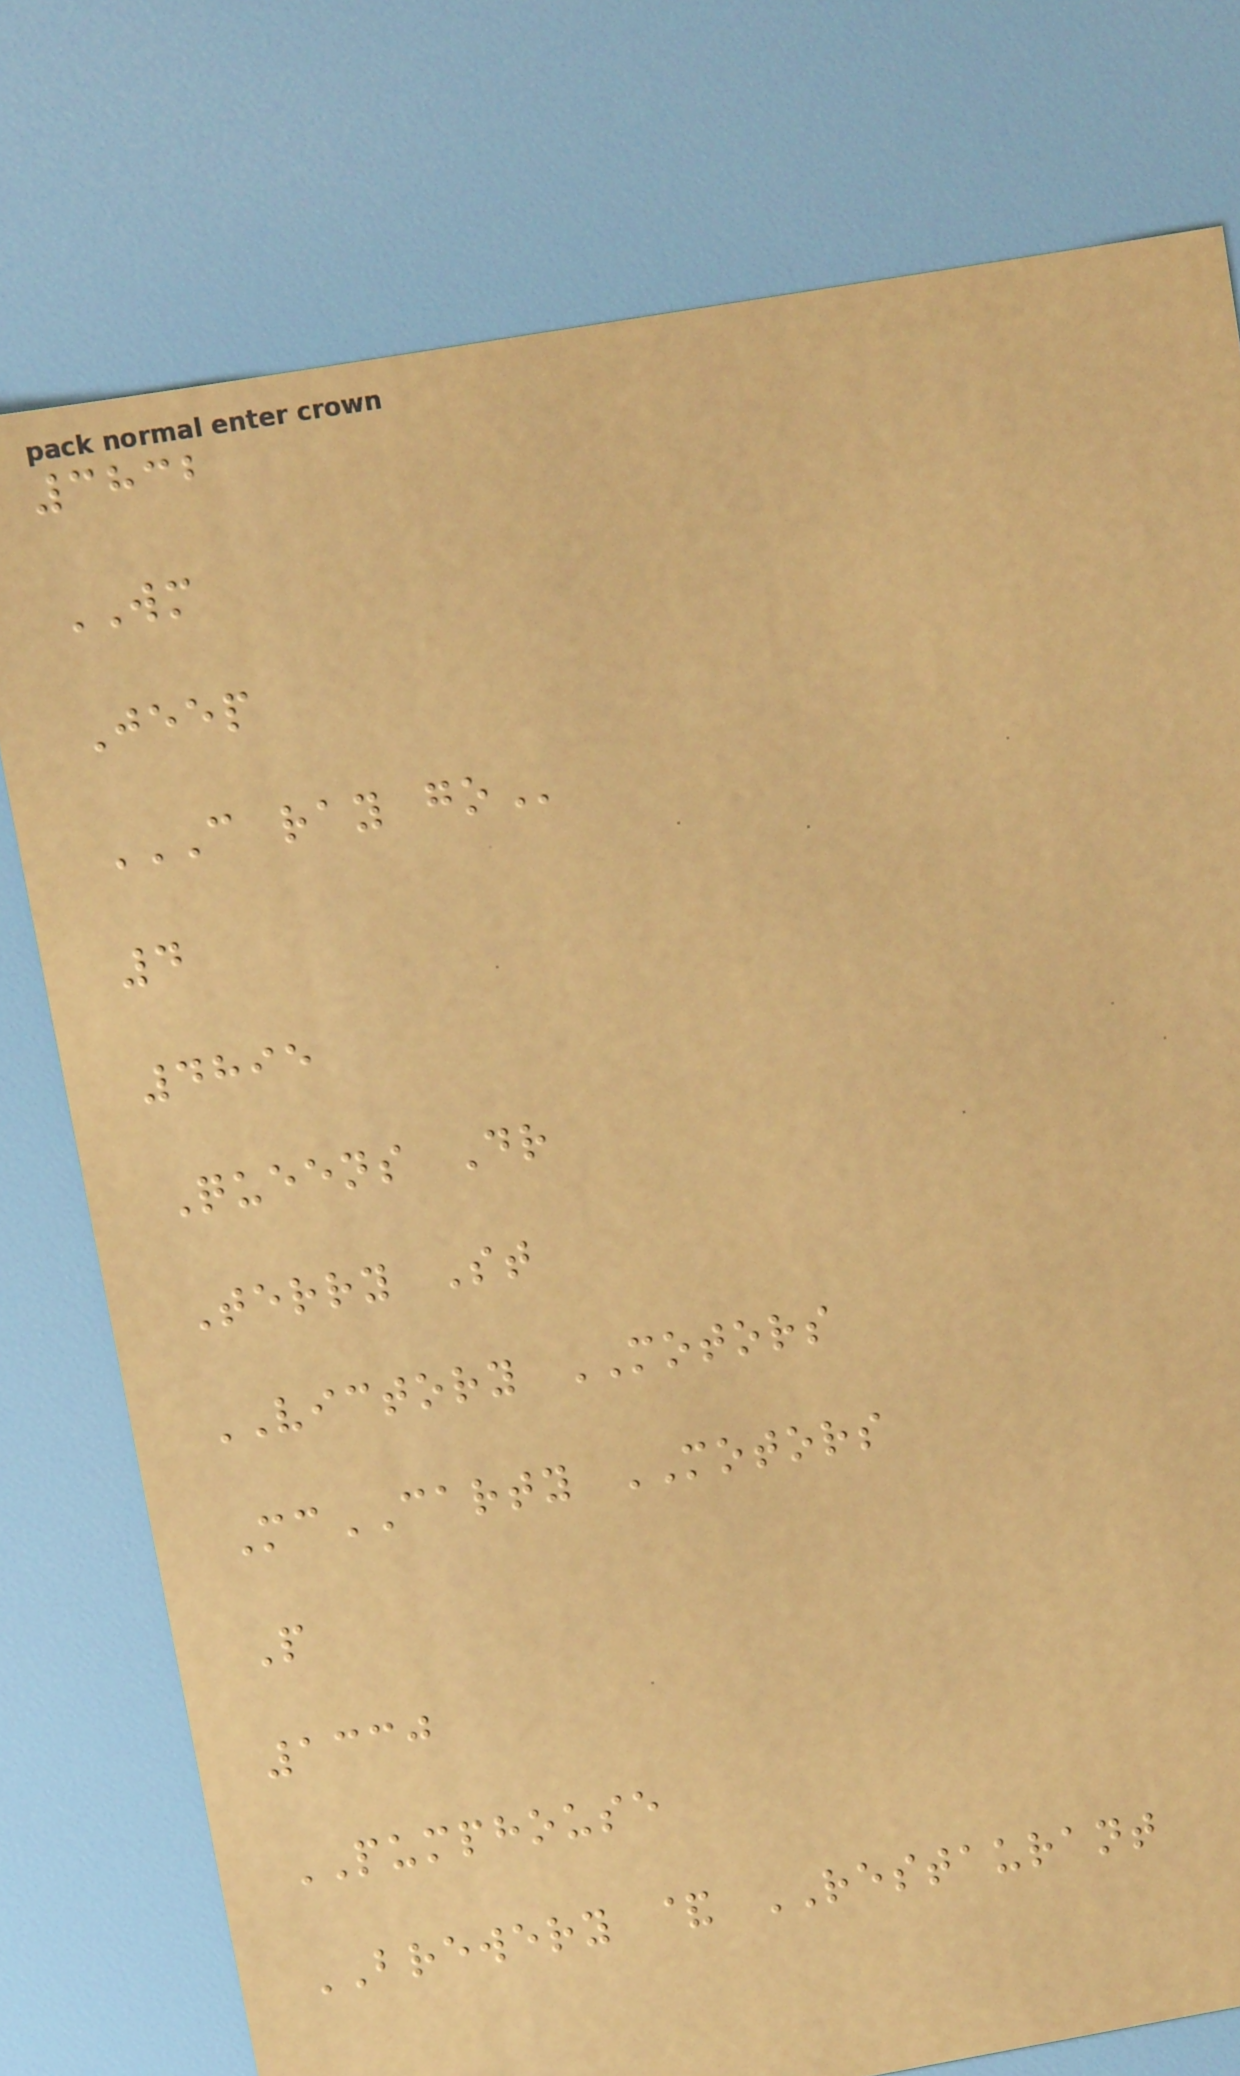3832
WM
Jeep
C RAY GO
4
4895
Queens Dr
Terry St
VICTORY MOTORS
McCARTY MOTORS
P
1330
PUMPHOUSE
BREWERY & RESTAURANT
